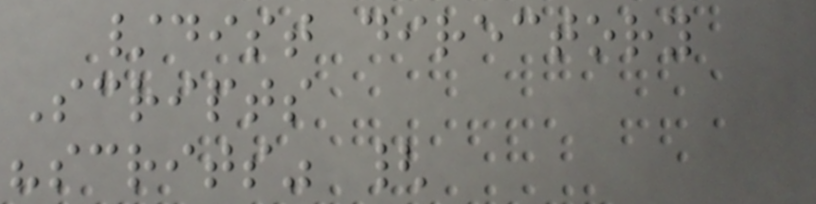/dist directory
Scripts
"scrits" {
